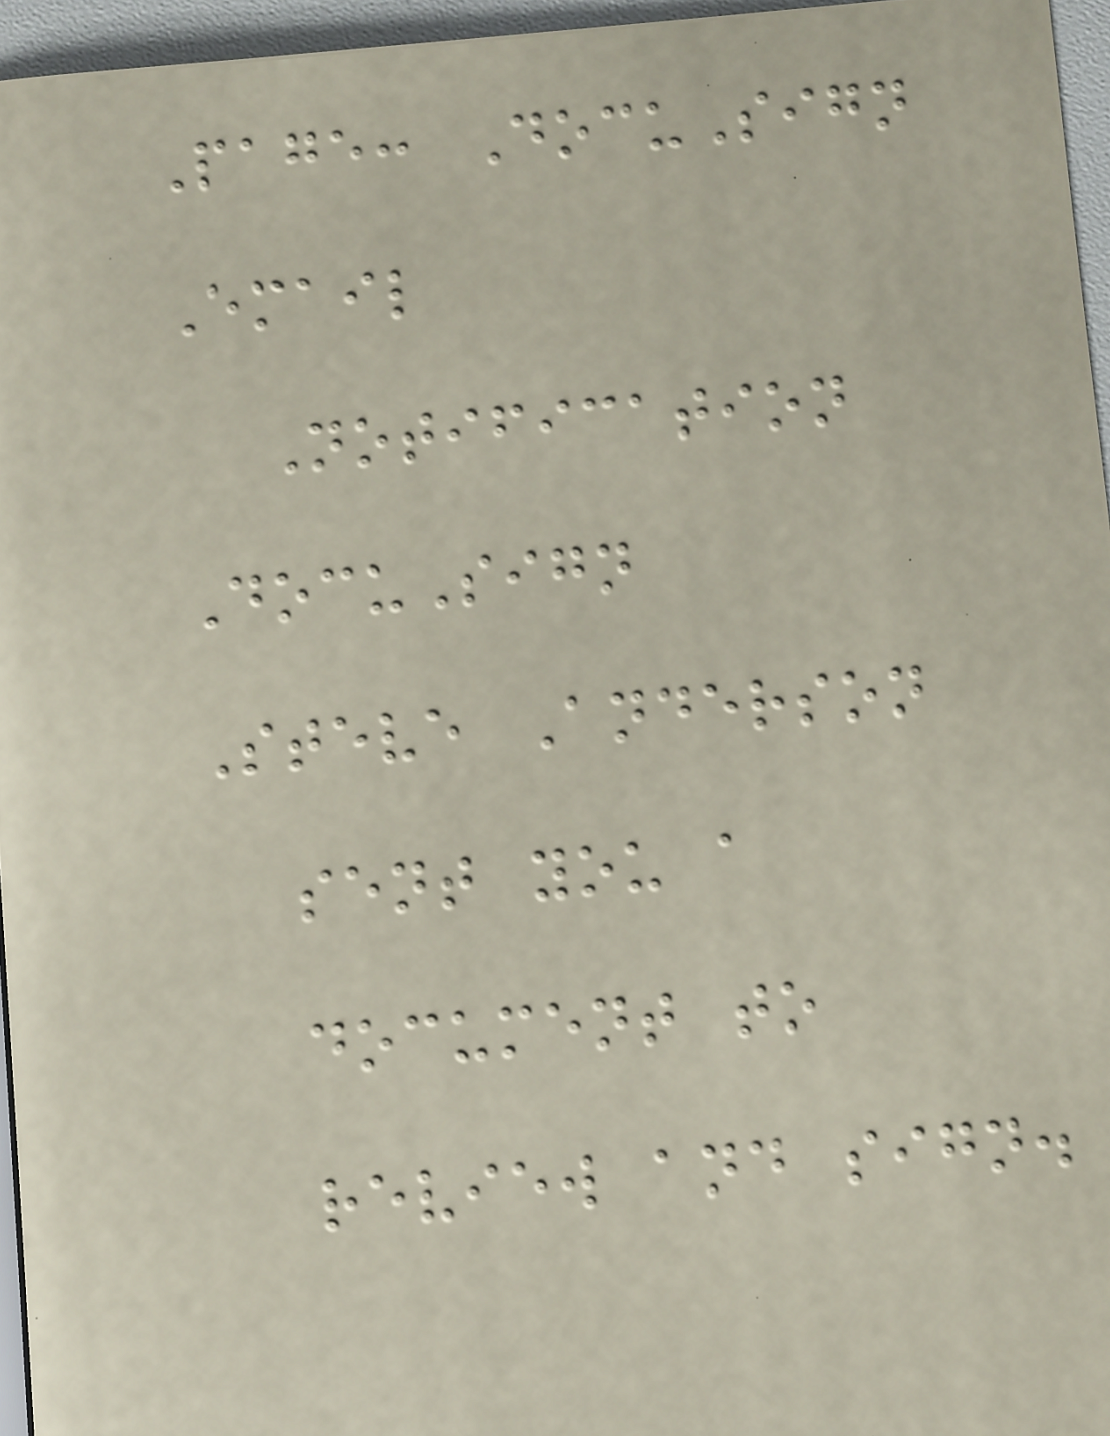Page: DocuSign
Email
Notification
DocuSign
Steve Anderson
sent you a
document to
review and sign.
